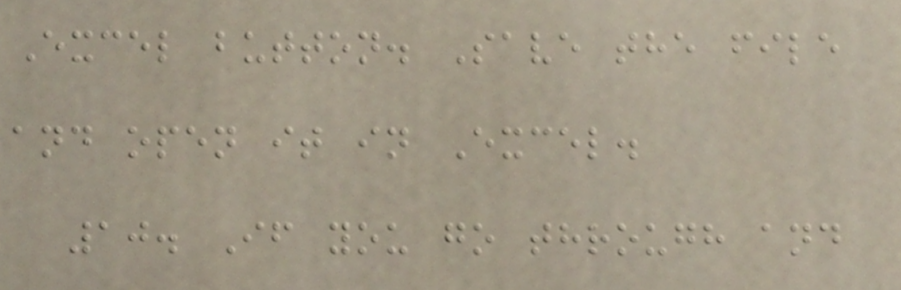Excel button. Save the file
and open it in Excel.
10. If you go through and
